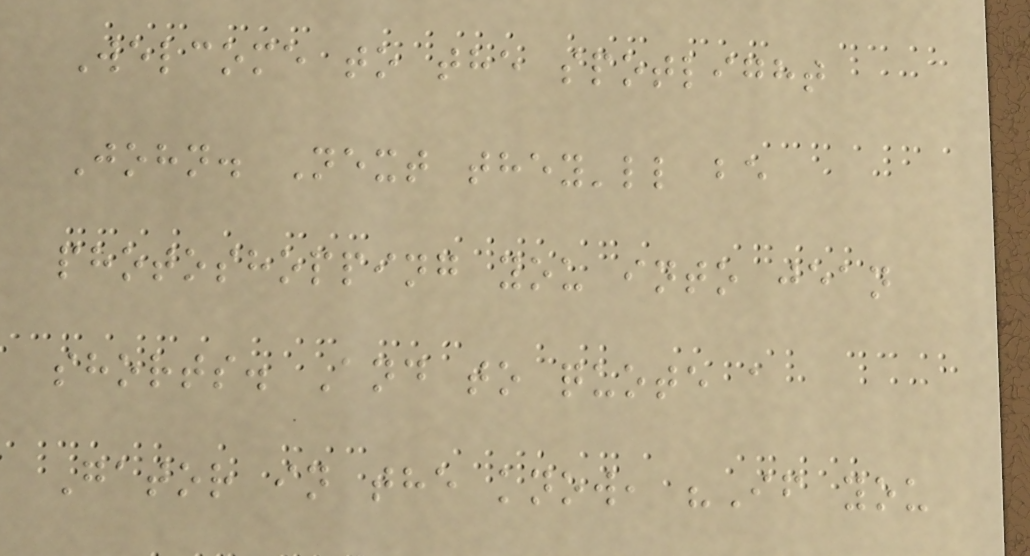Welcome to the spotlight
John. Next they'll be
photoshopping you into jean
shorts. And to quote a
Gator in the know, "If you
